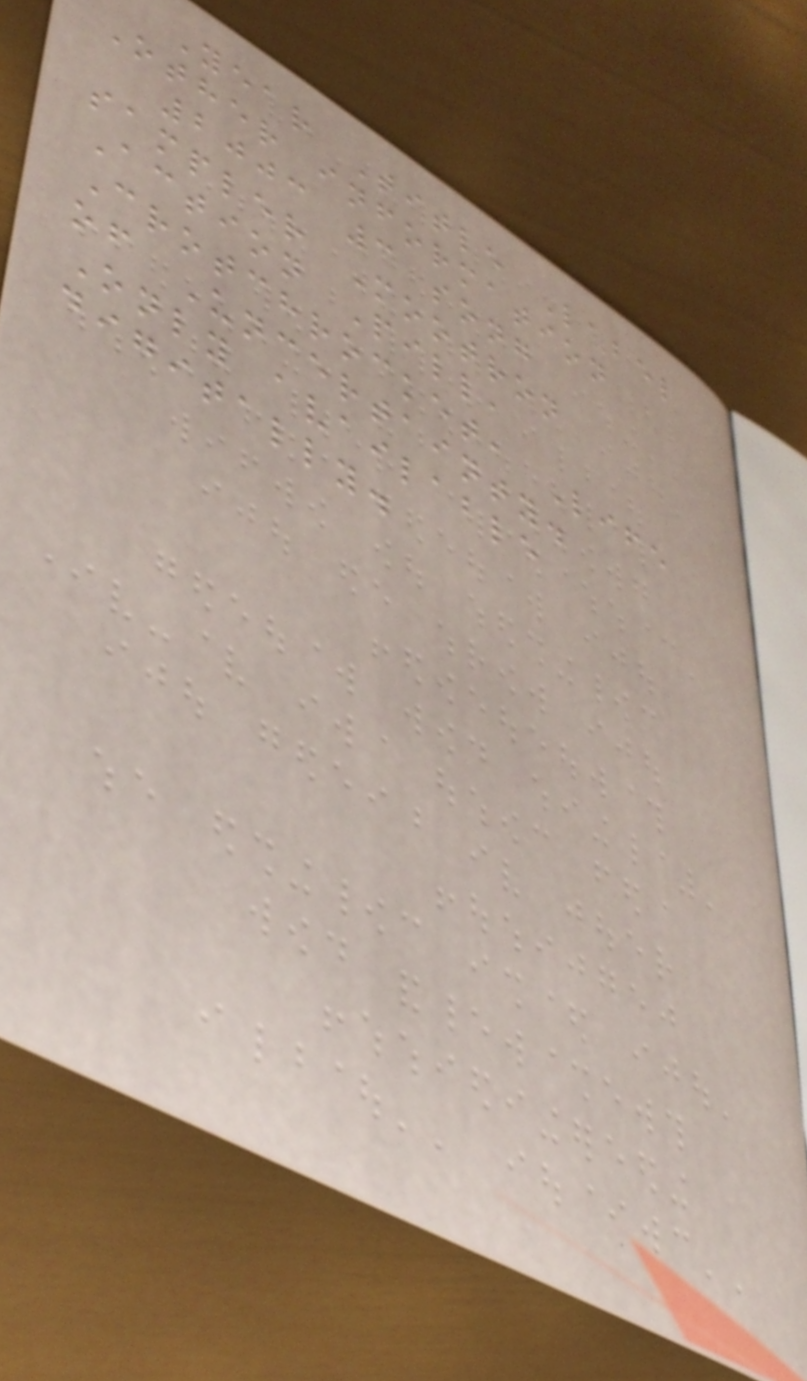Year Title Label
Other information
2003 3 song
sampler Mootron
Action Pill,
Crotchrocket, Life
of Uncertainty.
Only available
digitally.
